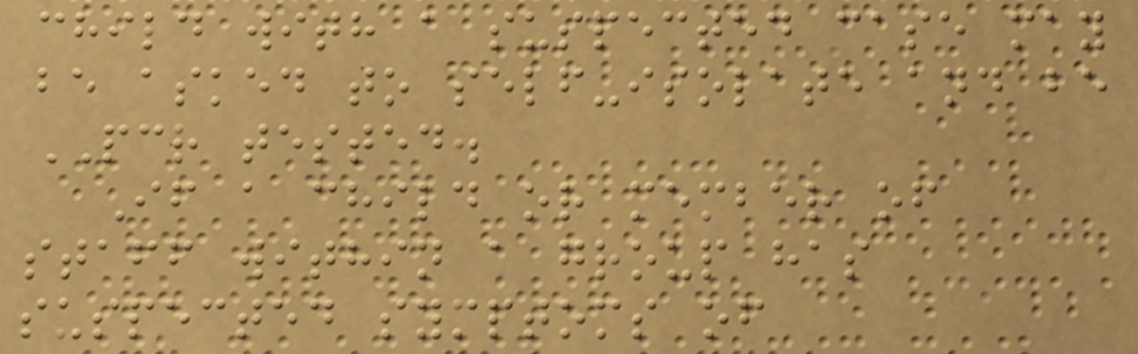child with a suspected case may
be asked to self-isolate and be
PCR tested.
If a child or member of
staff within a group has
suspected symptoms of
